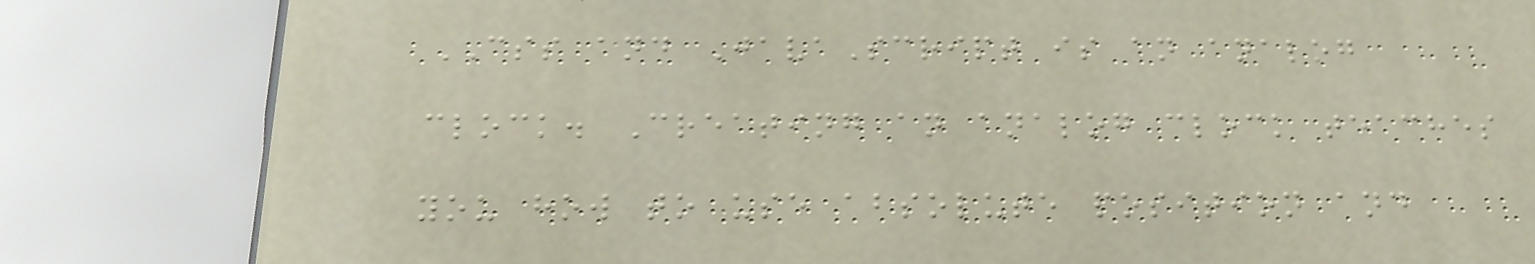CSS and JavaScript is an analog
clock. Creating an analog clock teaches
you how to use absolute position and
